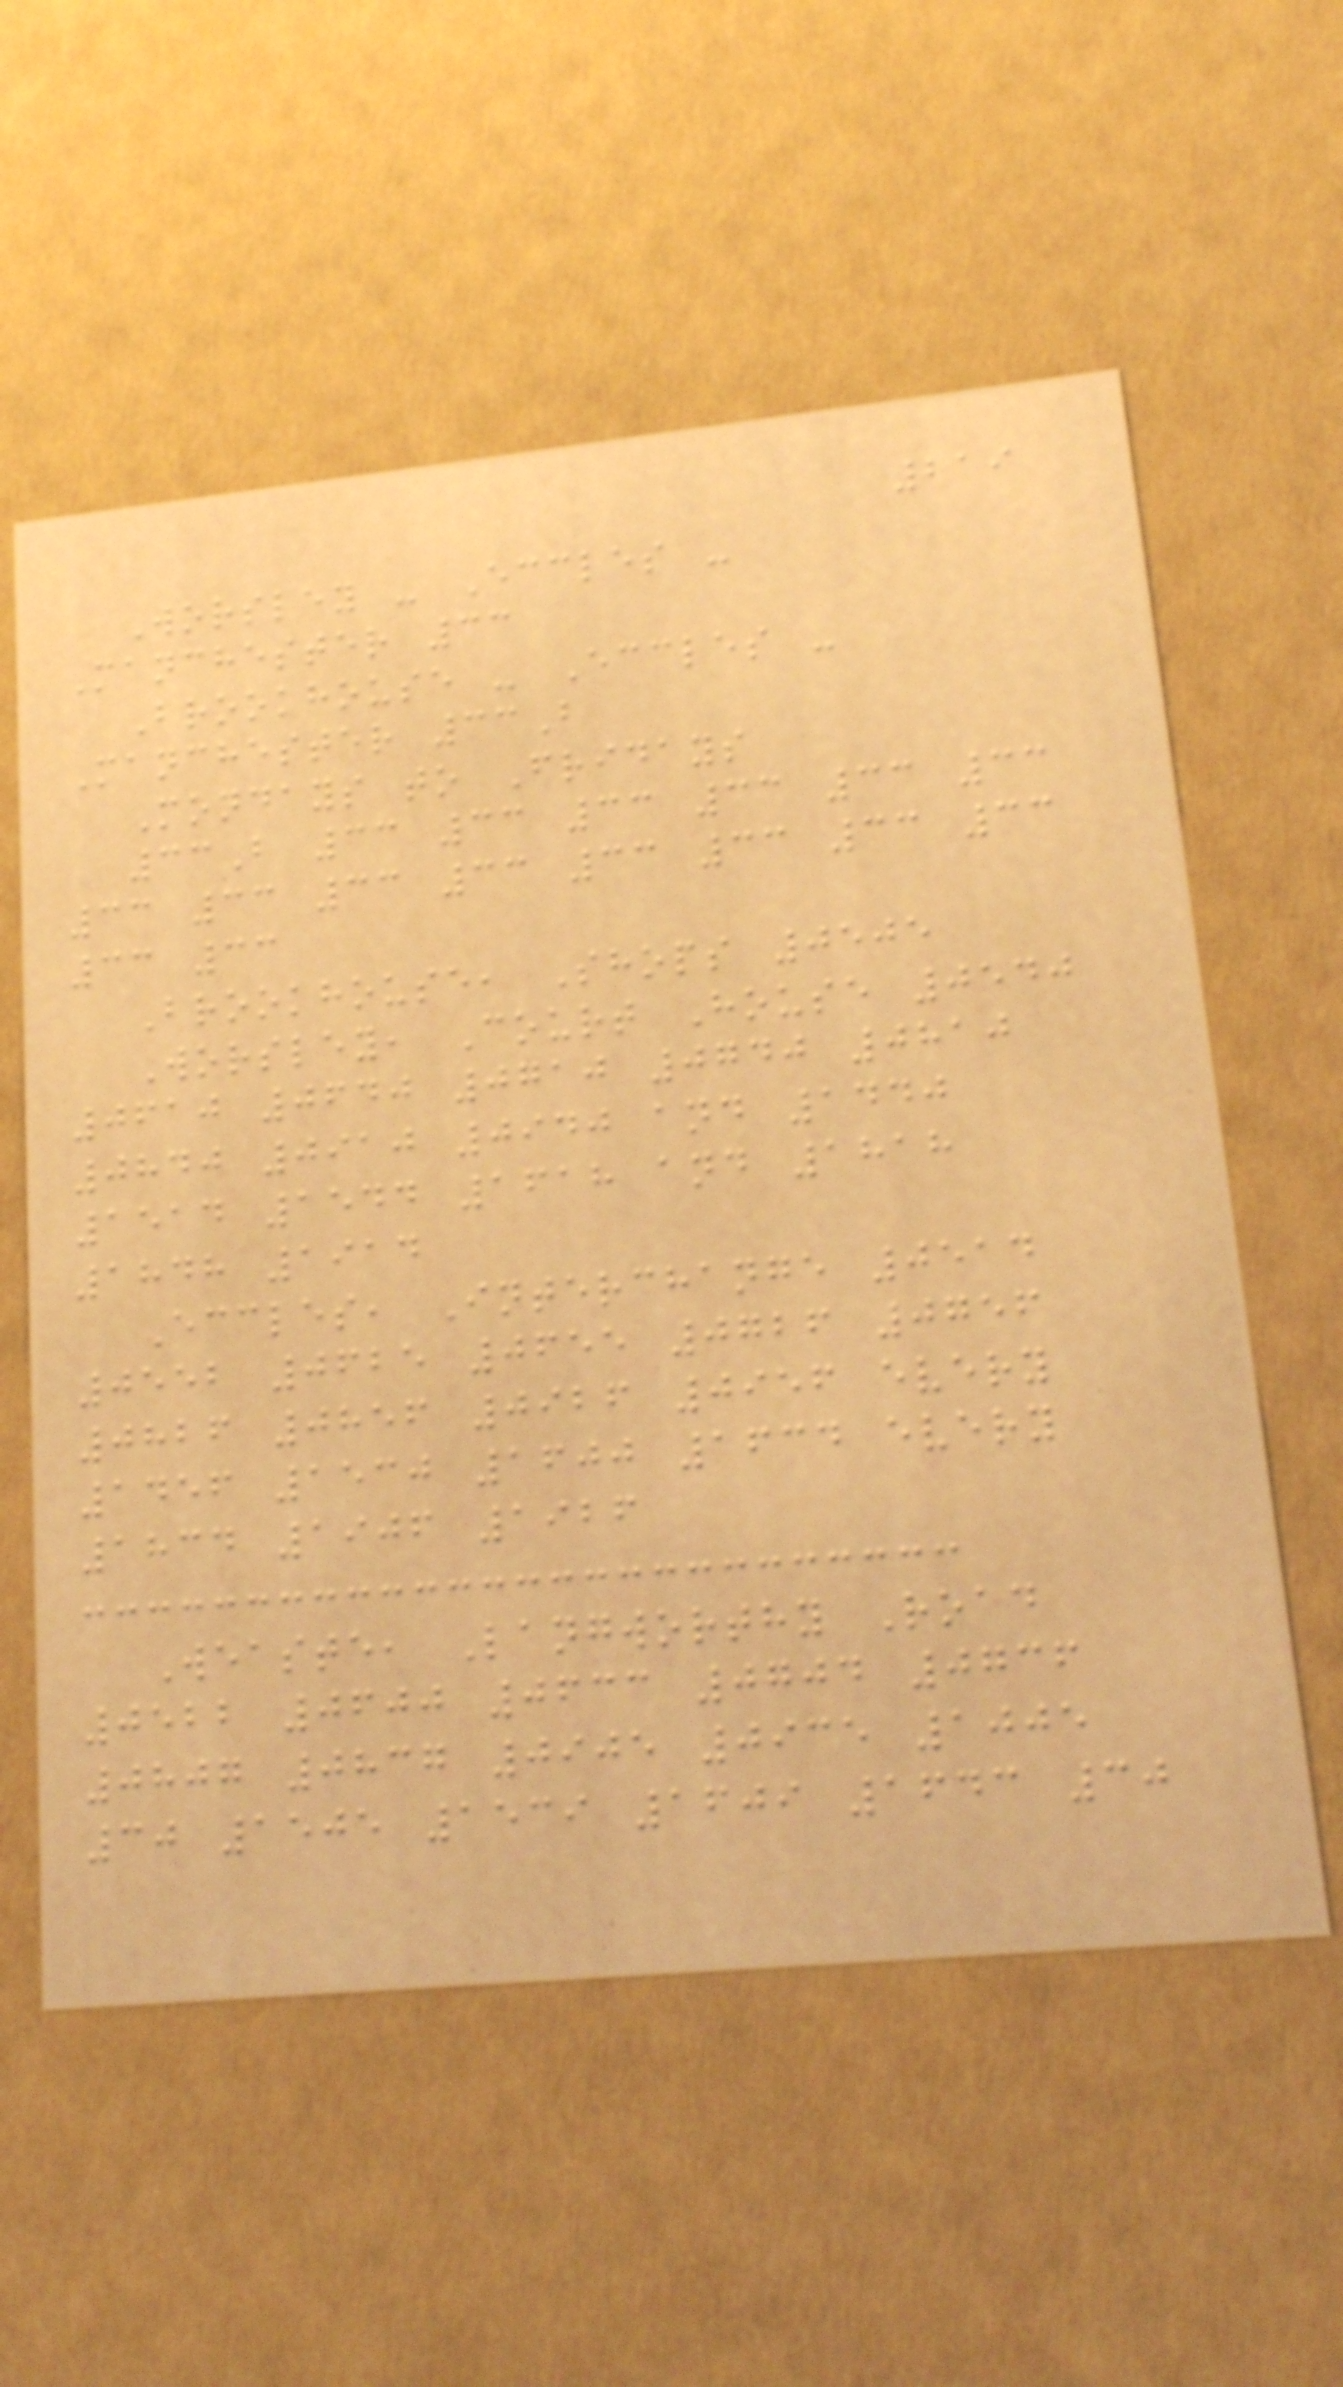219
Worsley - Eccles -
Manchester 33
Brookhouse - Eccles -
Manchester 33B
Mondays to Fridays
33B 33 33 33 33 33 33
33 33 33 33 33 33 33 33
33 33
Brookhouse, Shops 0505
Worsley, Court House 0540
0610 0640 0710 0740 0810
0840 0910 0940 and 1440
1514 1544 1618 and 1818
1848 1914
Eccles, Interchange 0514
0552 0625 0655 0726 0756
0826 0856 0926 0956 every
1456 1530 1600 1634 every
1834 1906 1926
Weaste, Langworthy Road
0522 0600 0633 0704 0736
0807 0837 0905 0935 1005
30 1505 1539 1609 1643 30
